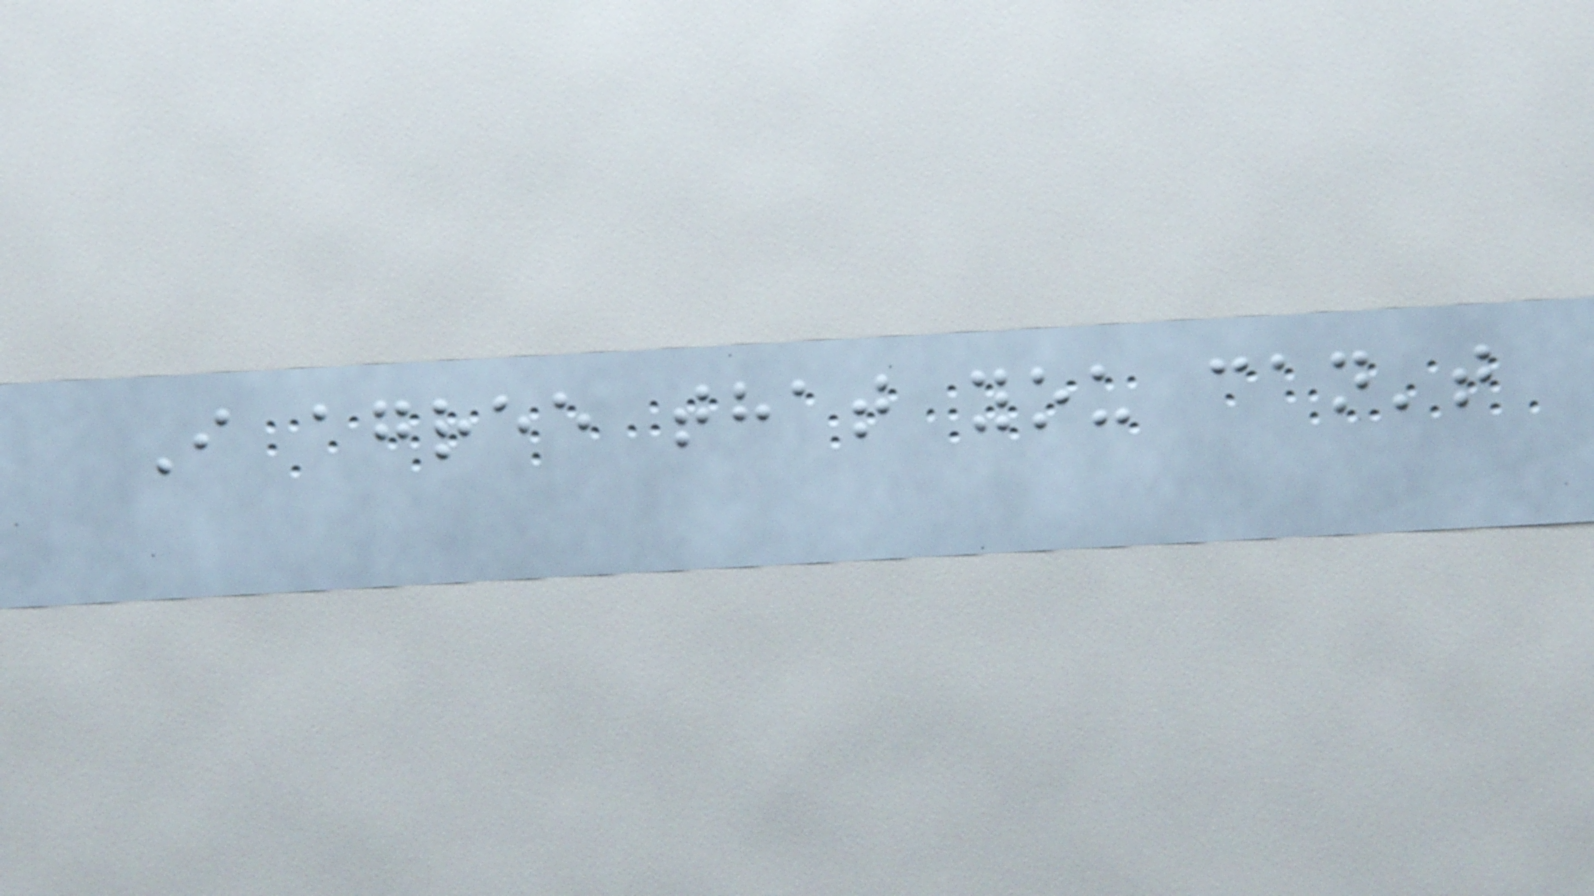I agree that you can't
